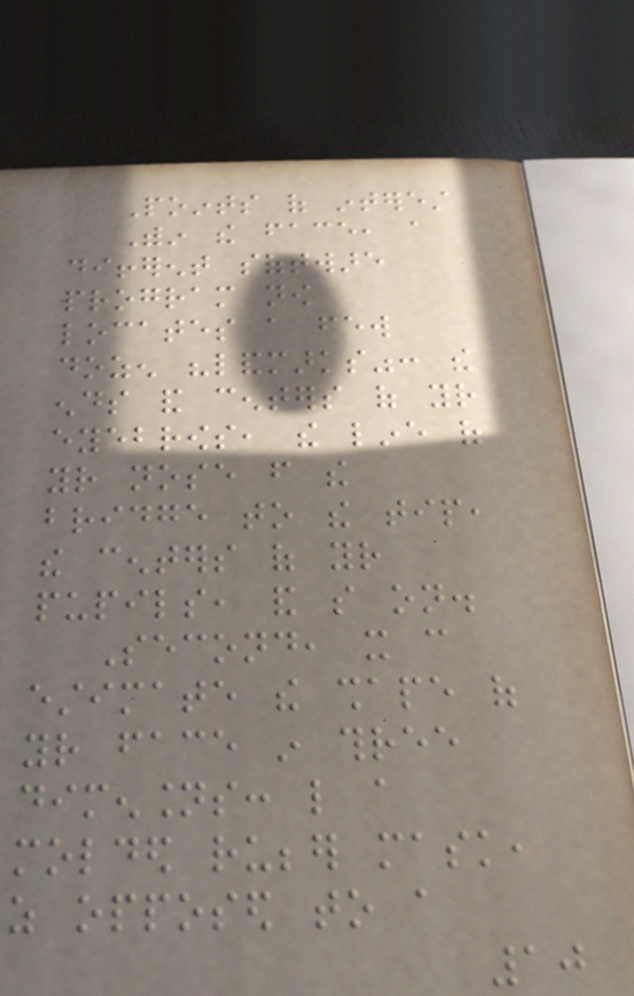Points of interest
Within the face, a
different software
program now
locates a few
dozen "landmarks": the
ends and centers of your
eyebrows, the line of
your nose from the
bridge to the tip,
the centers of your
pupils, and so on.
Second, it can
estimate the shape of
your face in three
dimensions: like a
molded rubber mask,
as opposed to a
10
